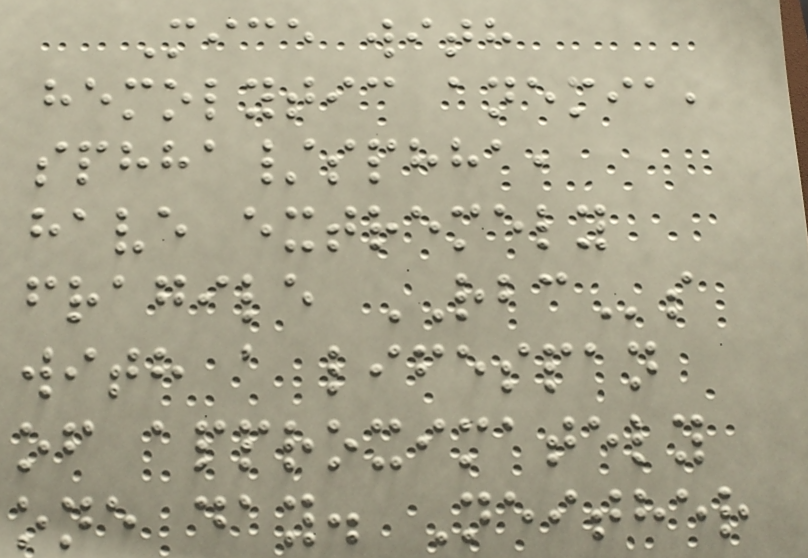Mice with
hemolytic anemia,
sphha/sphha,
have extremely
fragile RBCs
with a lifespan
of approximately
one day. Neither
